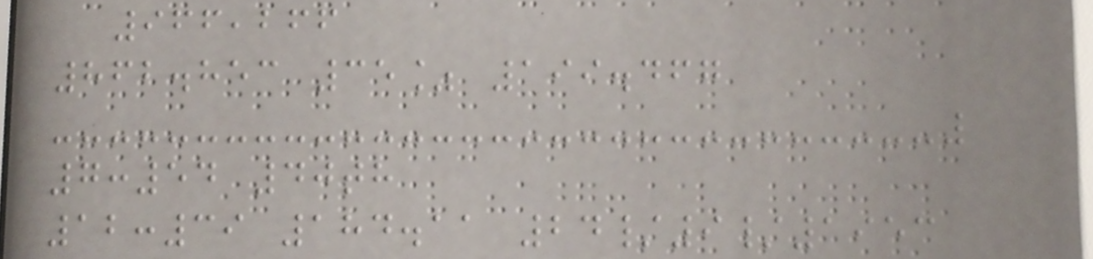966,266
862.853 35% 199.467
7:54 40th
12:39 184.11 24/9/1953
